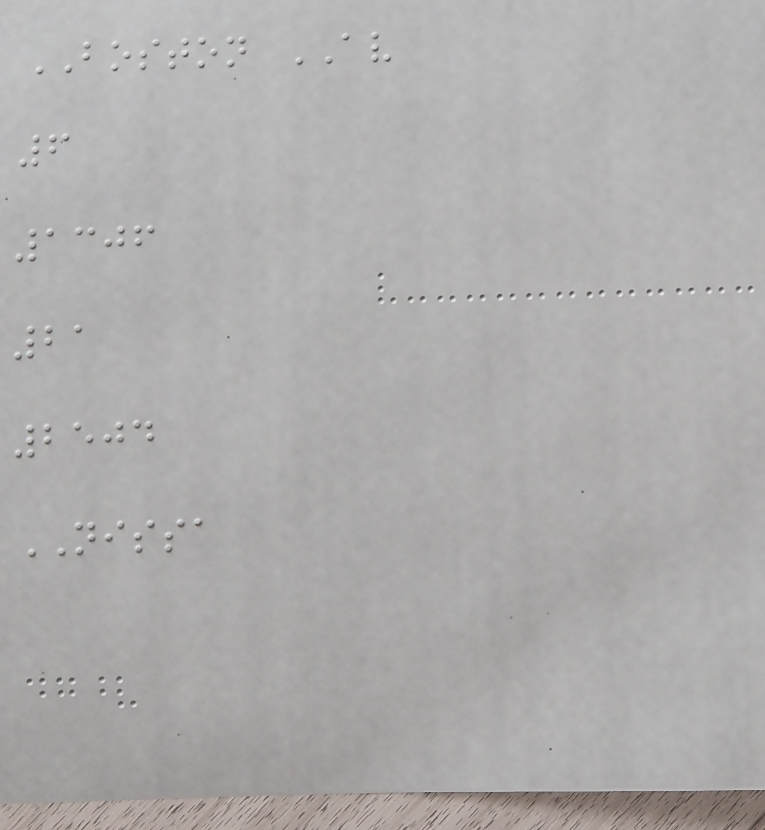BOSTON AV
6
1306
21
2504
NISSA
